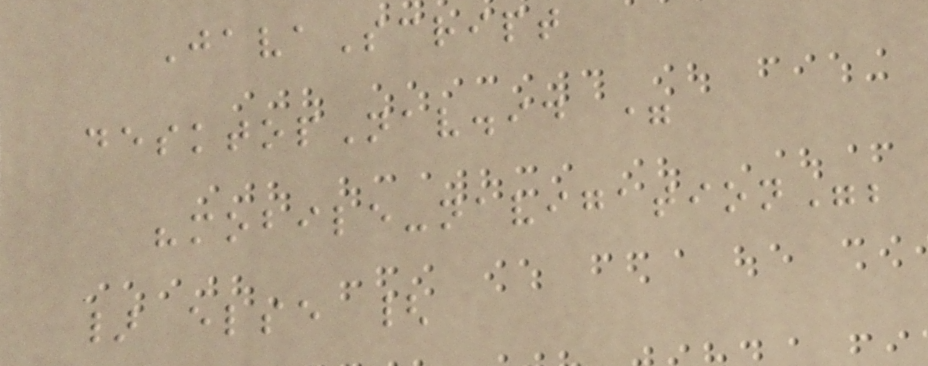JavaScript
desktopNav.id =
"mobile-navigation";
} else {
